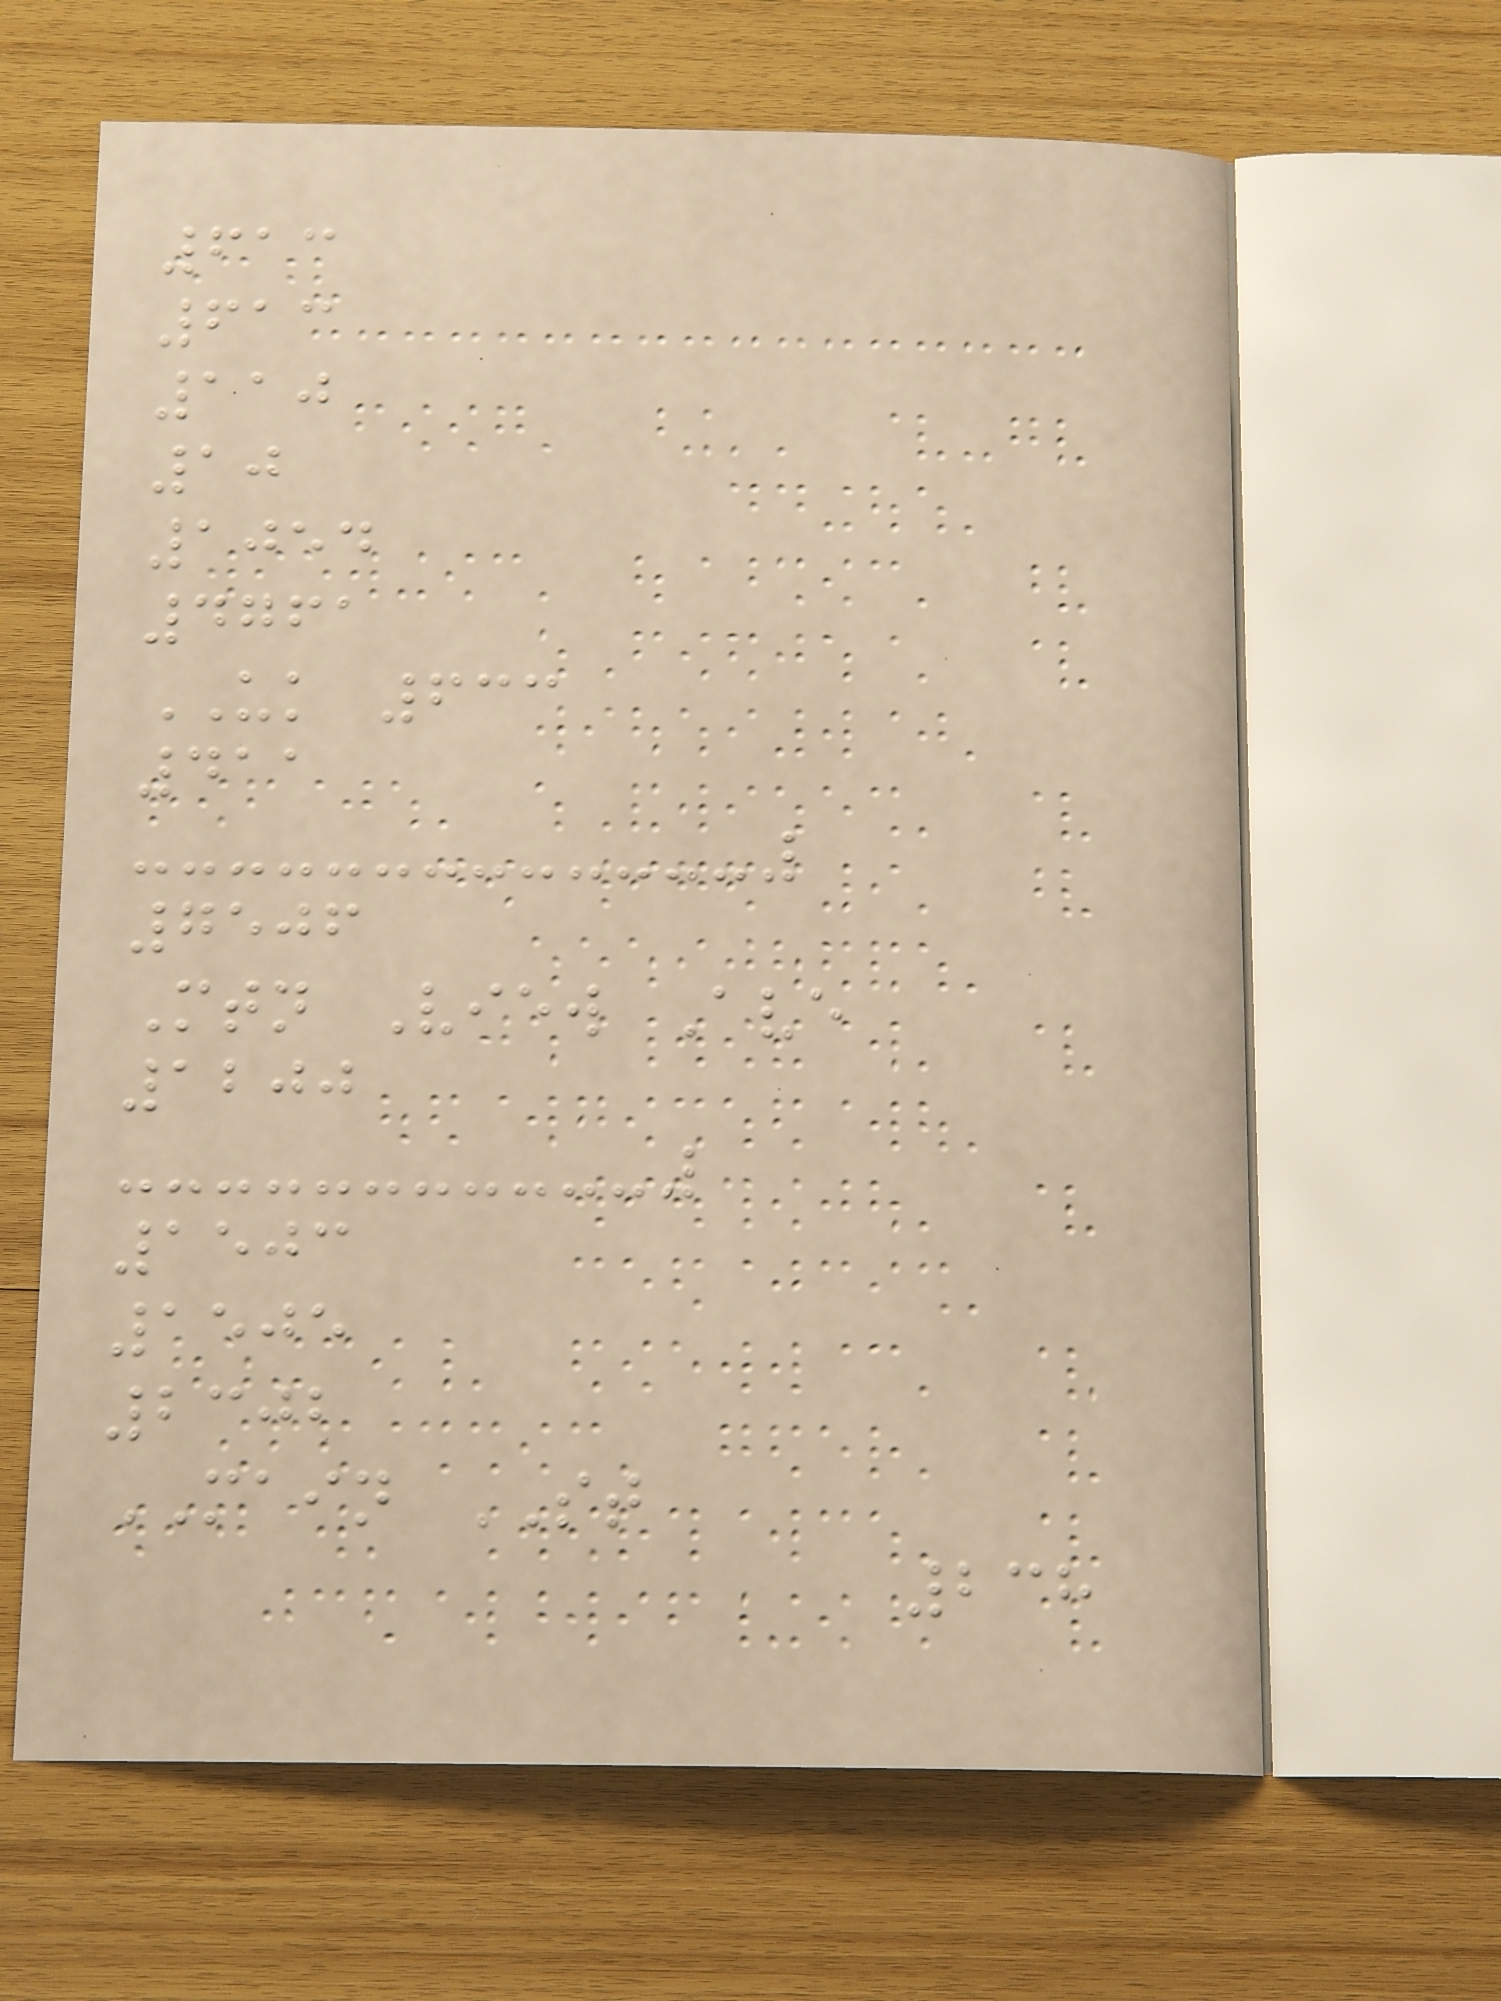613
613
110
10
1054
4761
UK 633
411
7506
Mtn View Ave
1200
1503
1505
2302
MAIN ST
238
